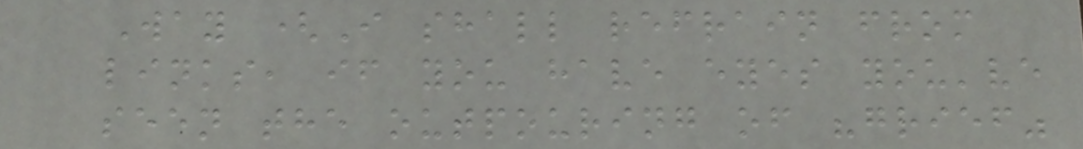Way (I shall refrain from
links, if you have eyes you've
seen the outpouring of "grief"
